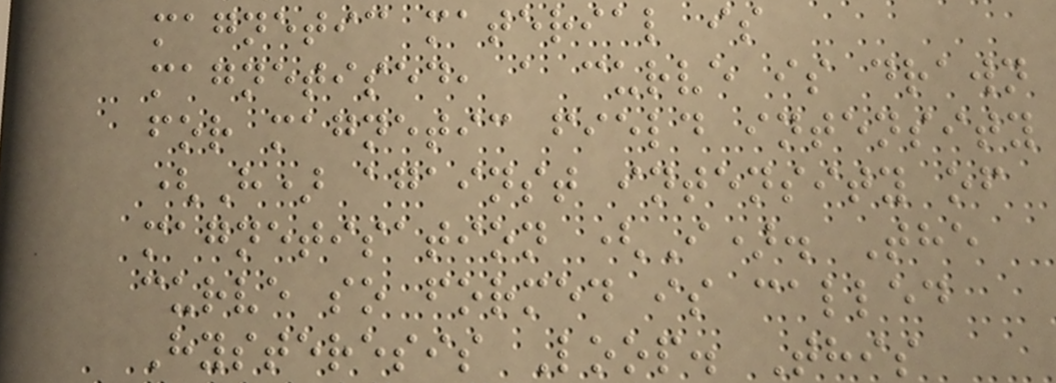magnetic material is
magnetised, a curve is drawn
for magnetic field intensity
(H) against intensity of
magnetisation (I). The
curve so formed is called
Hysteresis Loop. This
